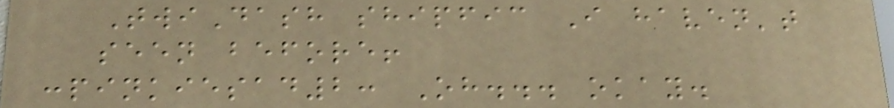TwiDash shipfic I haven't
seen before!
:pinkiesad2: Oh... okay.
